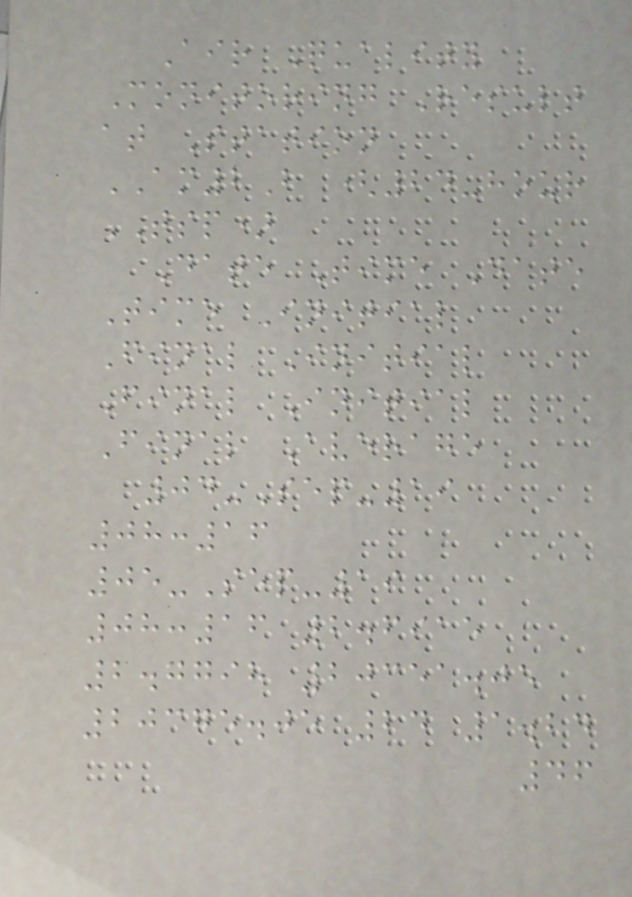Air Quality
Monitoring Result
at Station
AM2B (24-hour
TSP)
Date Time Date
Time Initial
Final Initial
Final Initial
Final Average
04-Sep-19
08:16
05-Sep-19
08:16 2.6915
2.7798 20351.05
20375.05 24 1.24
46
